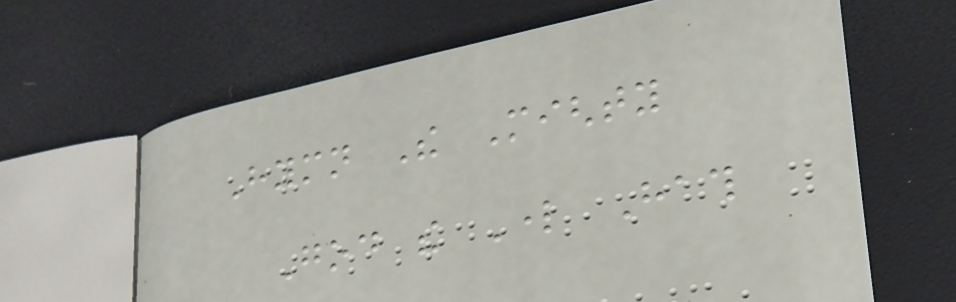Hymn The Mighty
God the Lord Hath
